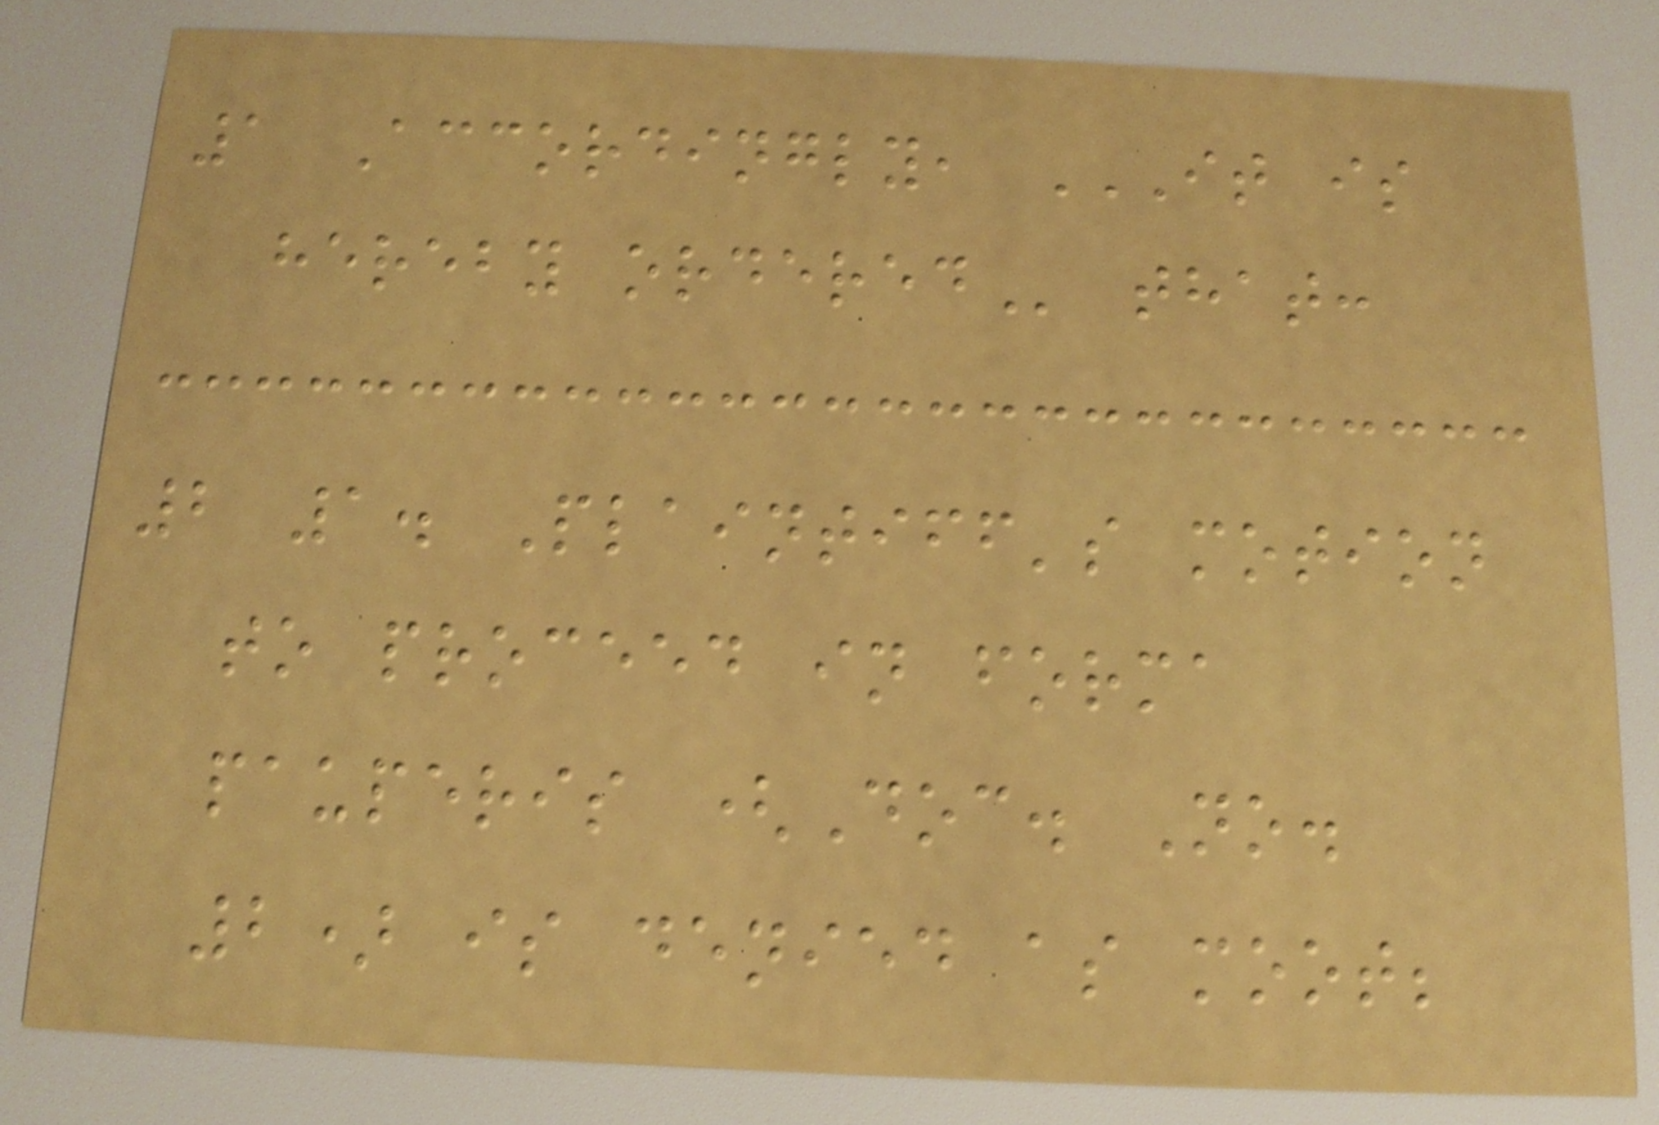1 Accordingly, IT IS
HEREBY ORDERED that:
2 1. Plaintiff's motion
to proceed in forma
pauperis (Doc. No.
2) is denied as moot;
